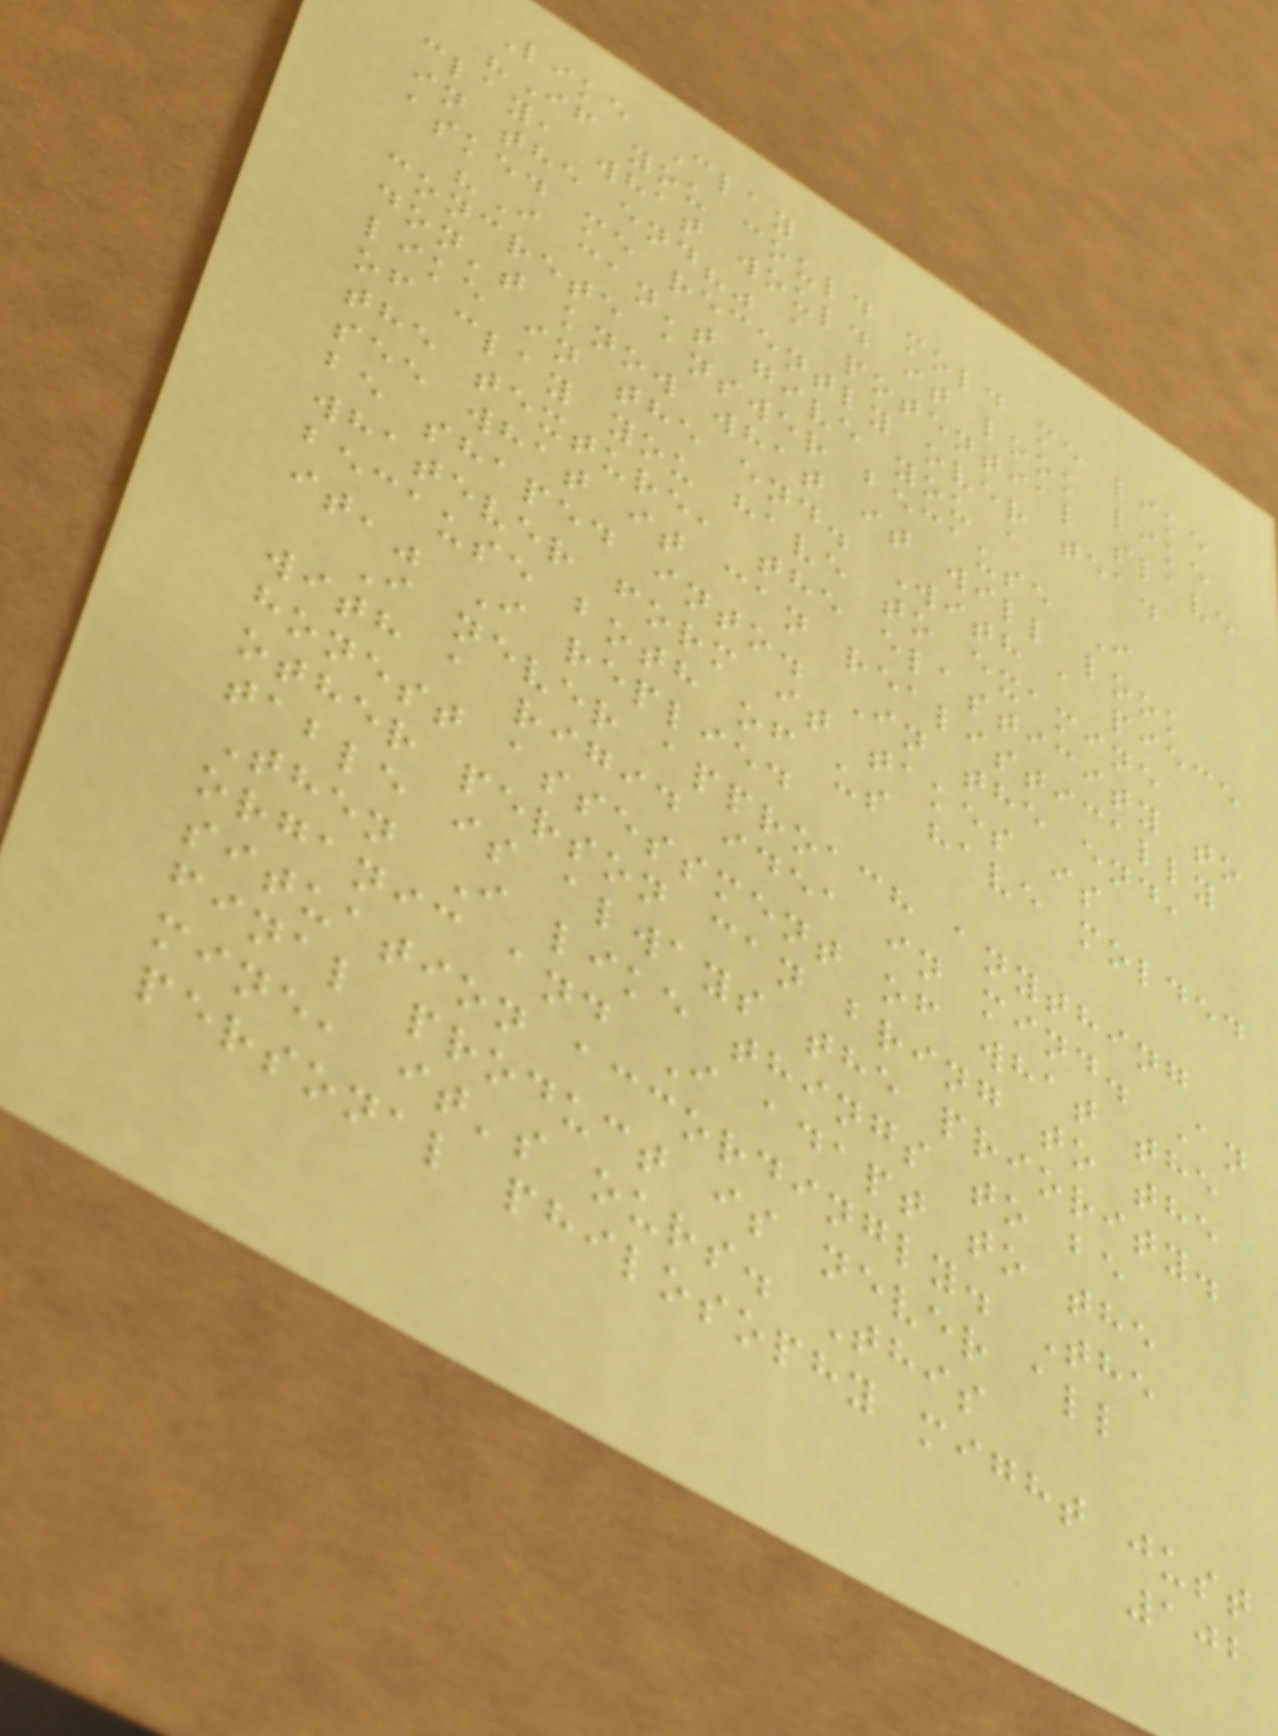Like Clay
"If you could mold me like
clay, what would it look like
in the end?" a potential slave
asked me recently over tea.
"I can't give you a
concrete answer because I
don't know what it will look
like in the end. With a piece
of clay you have to examine
the texture, the elasticity to
see what it can realistically
be shaped into. In the end,
whatever form it takes is
because both of us have molded
it," I replied
I never approach anything
with a rigid idea in mind. An
honest assessment of what the
other person can bring to the
table is always the priority.
Then I like things to be
organic and I adapt to the
situation accordingly. The
final product is never all
mine, it's ours. This
personal philosophy might just
102
